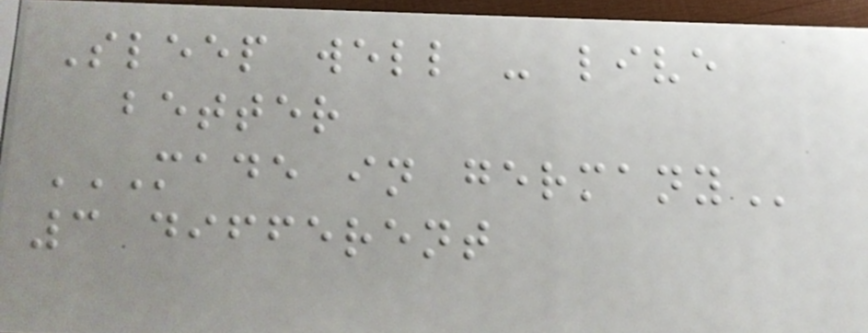Sleep well - live
better
MADE IN GERMANY
3 different
